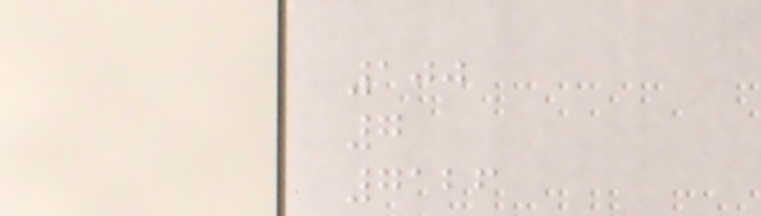100
7
7126
